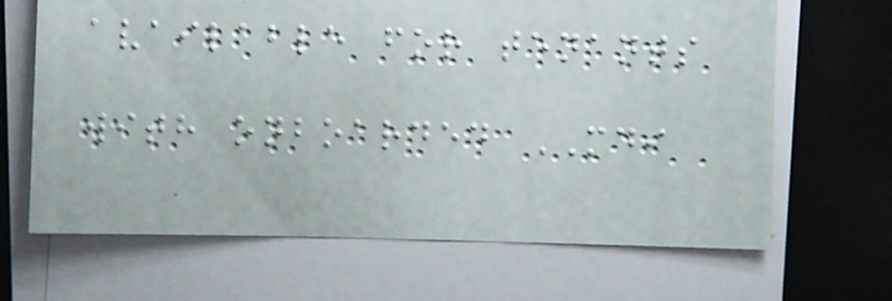available for tenants
with onboarded MDI
